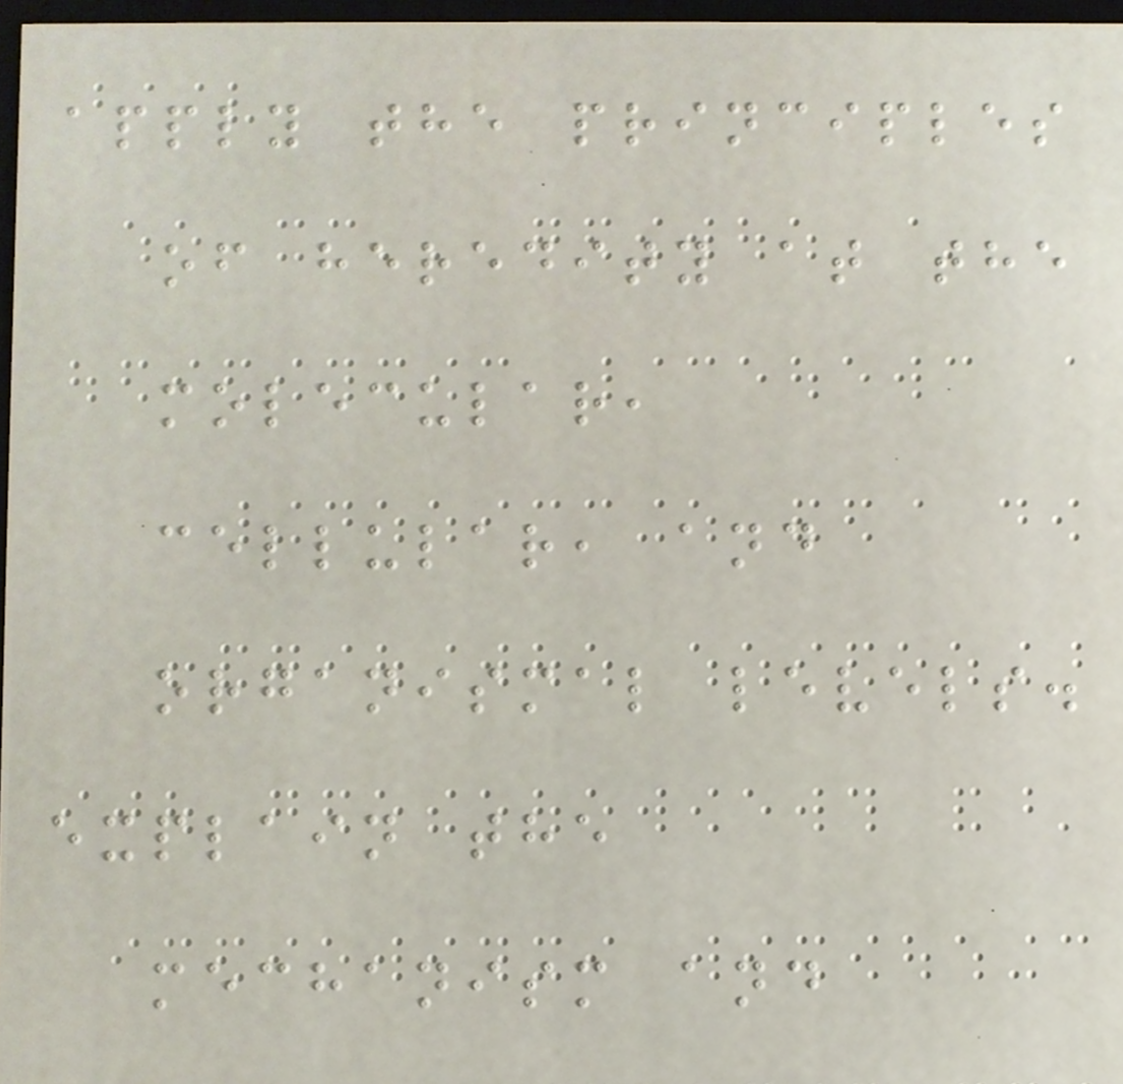apply the principles
of heredity at the
molecular,
cellular, and
organismal levels.
explain the
mechanism and
